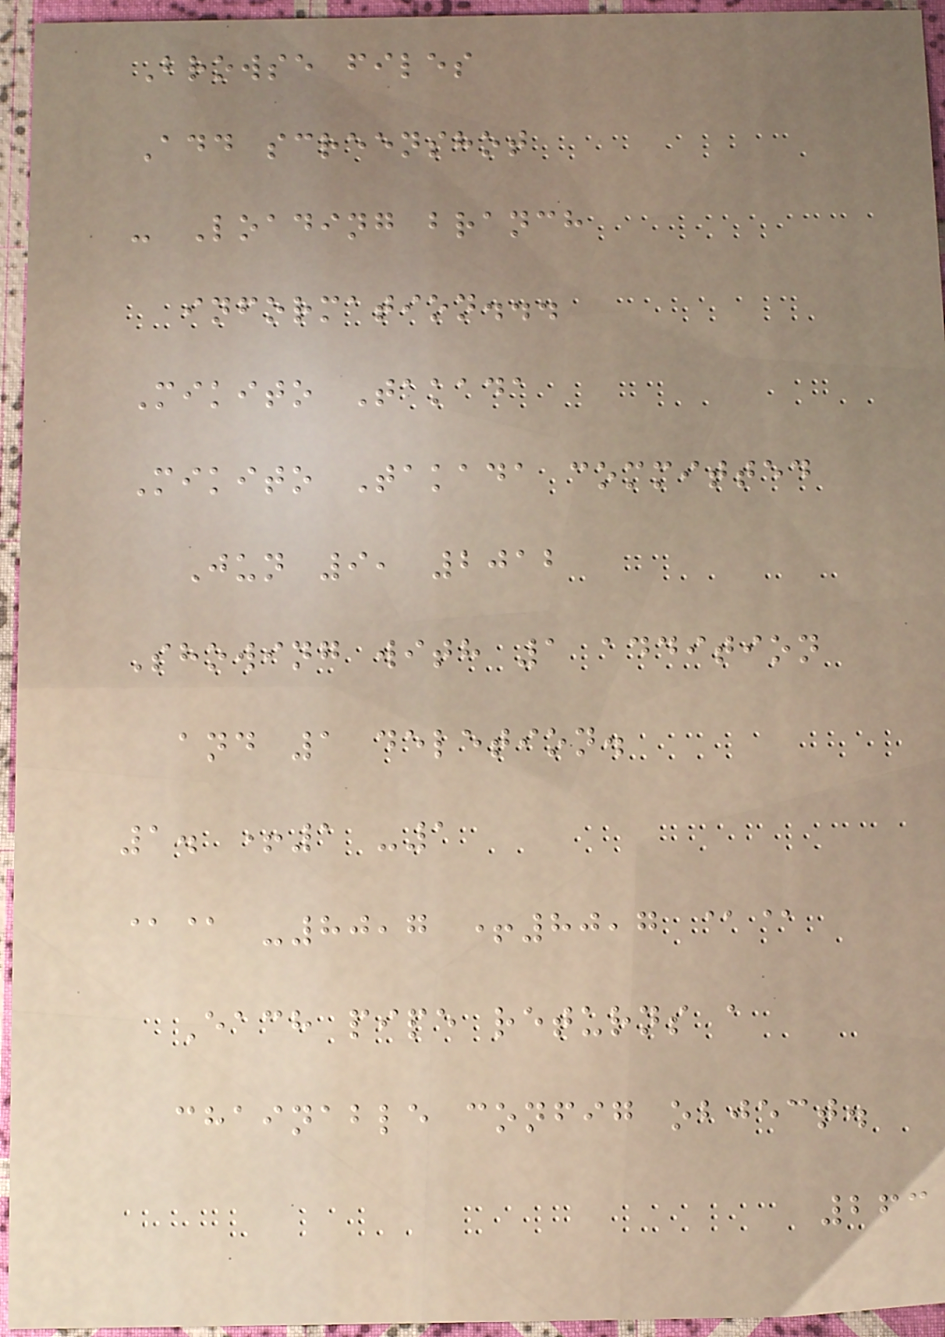Browse files
Add screenshot
- Loading branch
information...
Mikito Takada
Mikito Takada committed
Jun 9, 2012
Showing with 1 addition
and 1 deletion.
1. +1 -1
@@ -80,7 +80,7 @@
Each pipe returns a
chainable config object.
263
